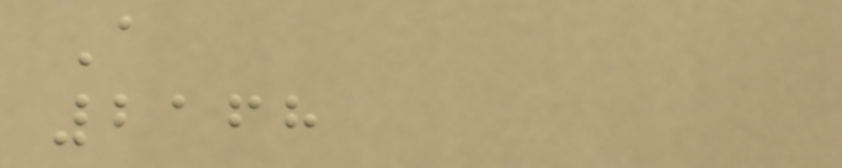A
2168
